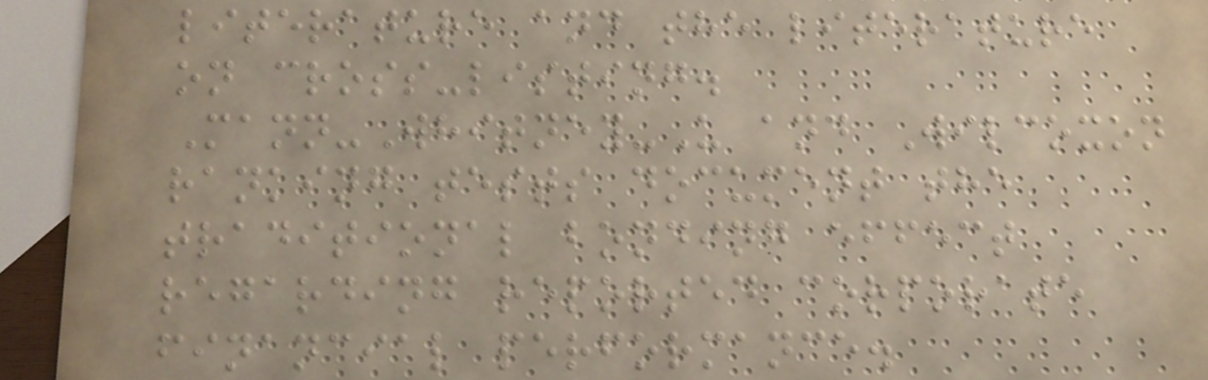literature and the literature
on cross-listing.
Mann-Whitney-U and Wilcoxon
ranking tests document the
traditional bonding effect
regarding reported corporate
financial performance.
